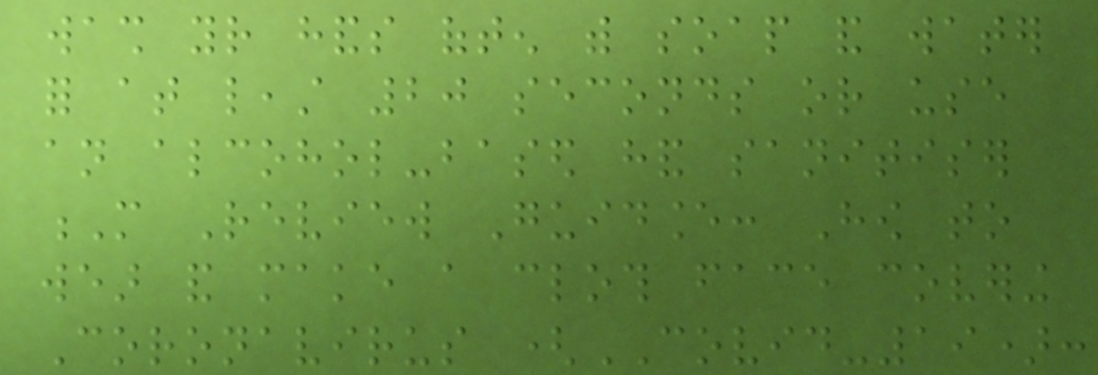wash your hands often with soap and water
for at least 20 seconds or use
an alcohol-based hand sanitiser
M Review Guidance: How to
wear and make a cloth face covering
Coronavirus (COVID-19):
